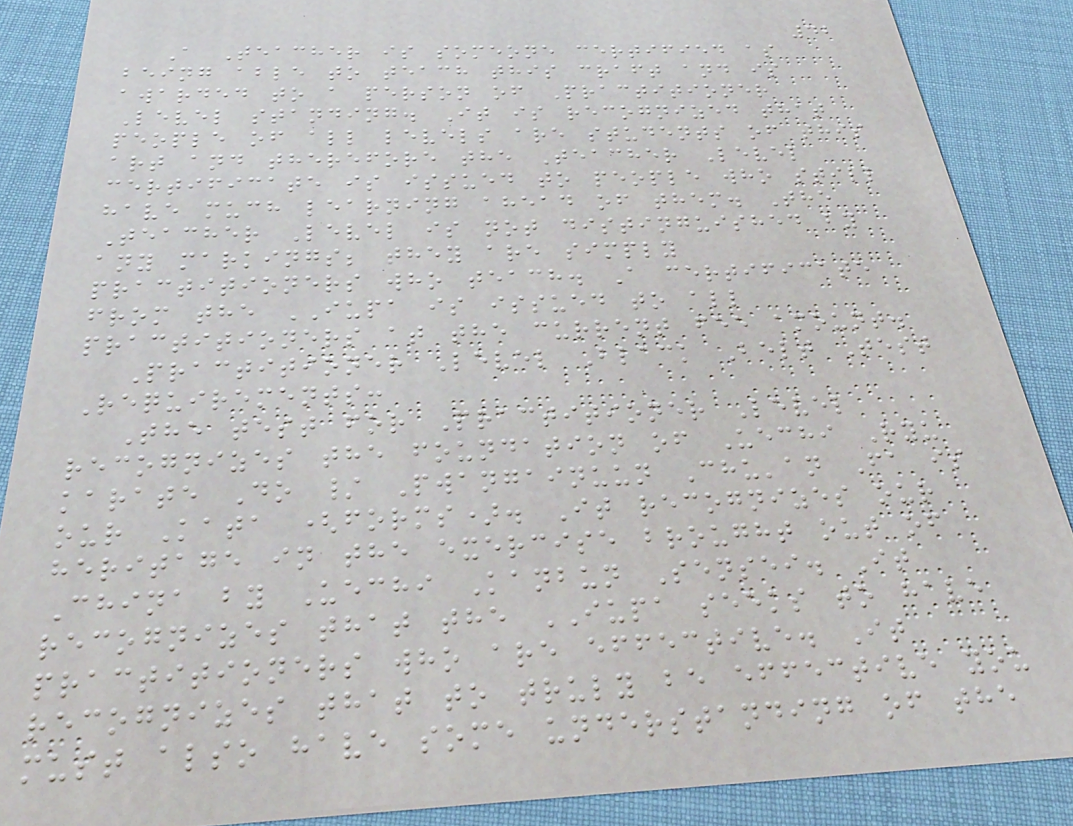42
A Teacher is someone certified as
being able to teach this craft and is
awarded to a person of Practitioner
Level standing. It is recognized that
people of all levels are students of this
art and therefore the Teacher Level
certificate is issued to people who still
have much learning ahead of them. The
Teacher Level is not distinguished by
any markings; they are simply
practitioners who teach. A certificate
from the IUPA is issued to all
practitioners at the current fee amount.
Practitioner Level Black Belt Test
Requirements:
The test for Practitioner Level
recognizes the foundation of Uechi Ryu
karate Do / Pwangainuun Chu'an Fa is
our Kata (forms). It recognizes our
heritage in the exercise brought out of
China by Uechi Kanbun Sensei. It
recognizes that the IUPA seeks to have
practitioners who are effective. It
recognizes that to truly be effective you
must also have some understanding of the
